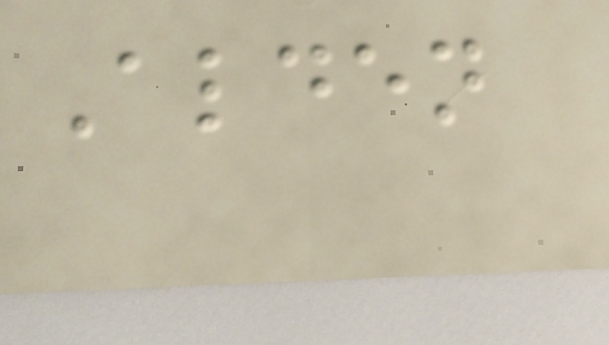Alden
